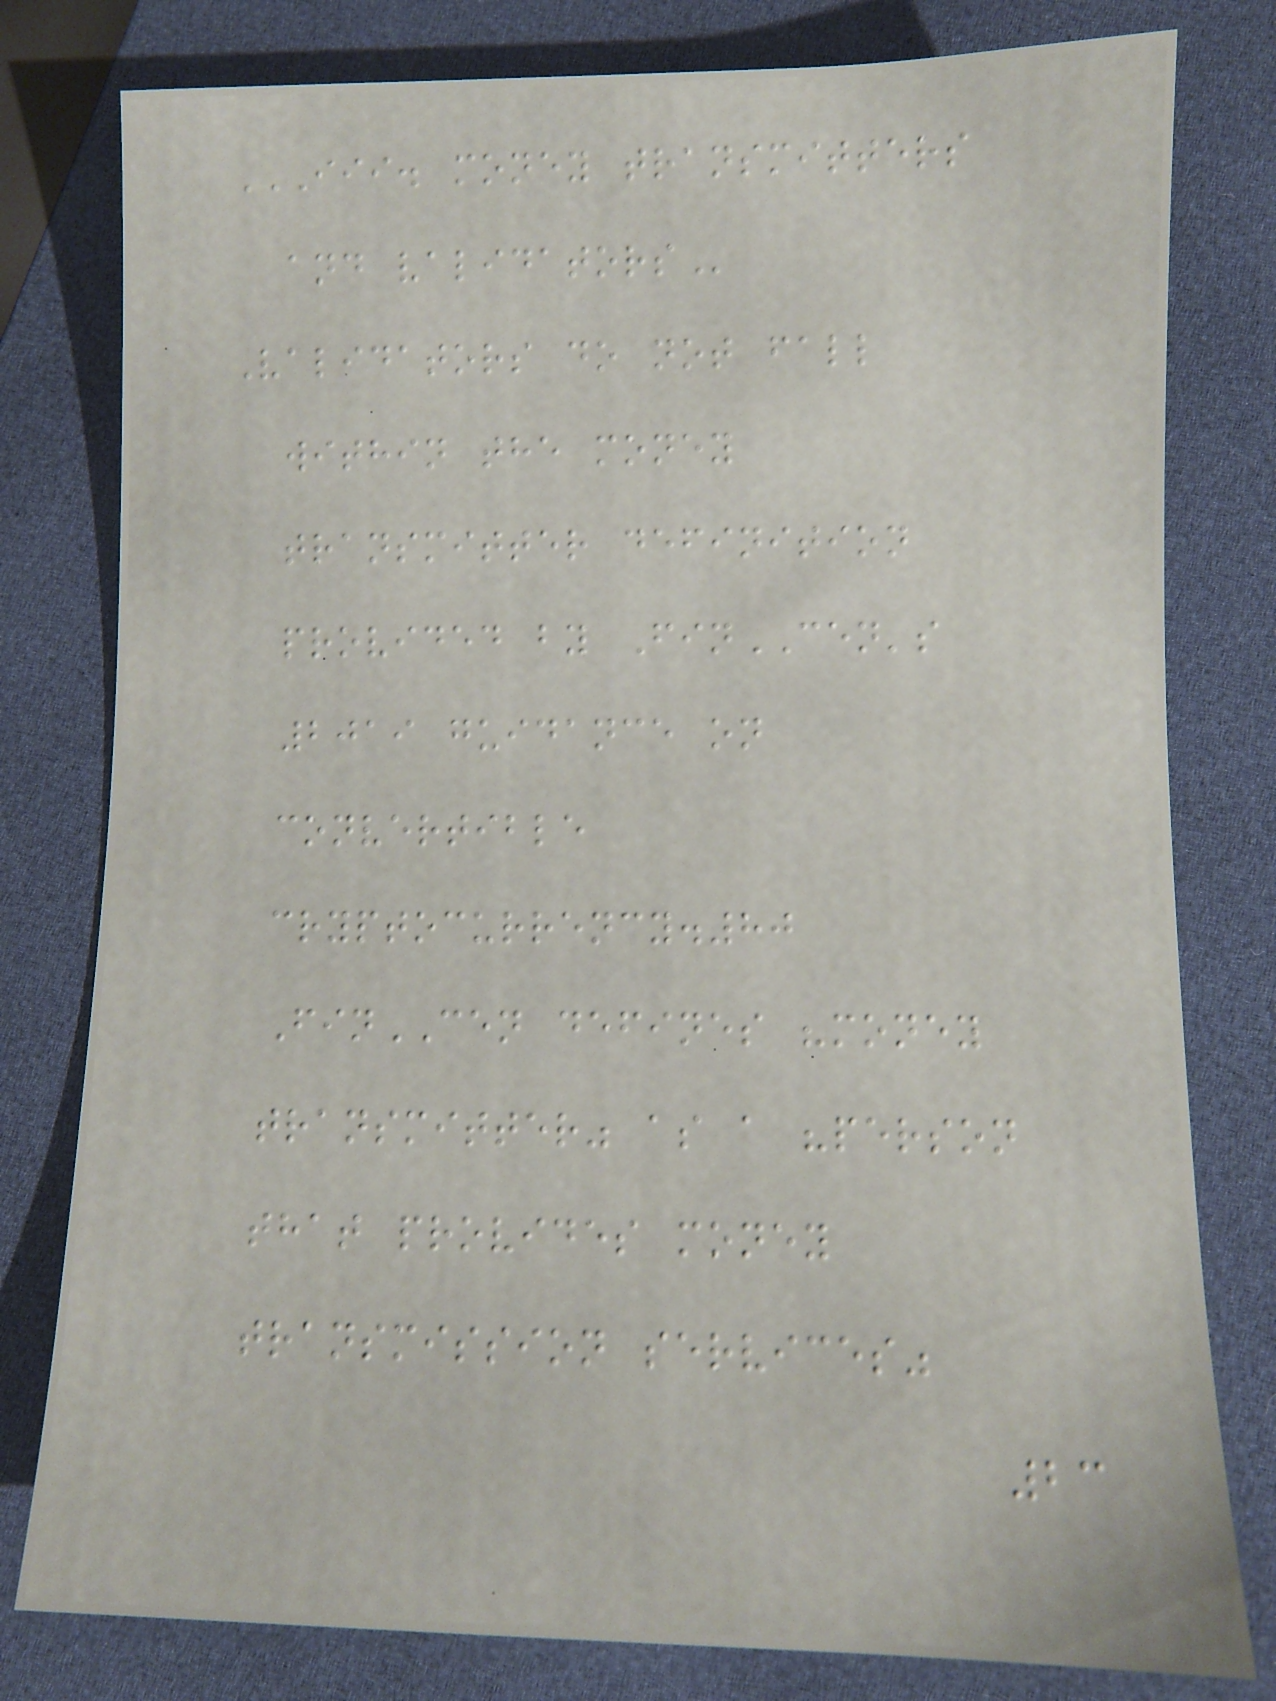III. MONEY TRANSMITTERS
AND VALIDATORS
Validators do not fall
within the money
transmitter definition
provided by FinCEN's
2019 guidance on
convertible
cryptocurrency.80
FinCEN defines "money
transmitter" as a "person
that provides money
transmission services"
23
